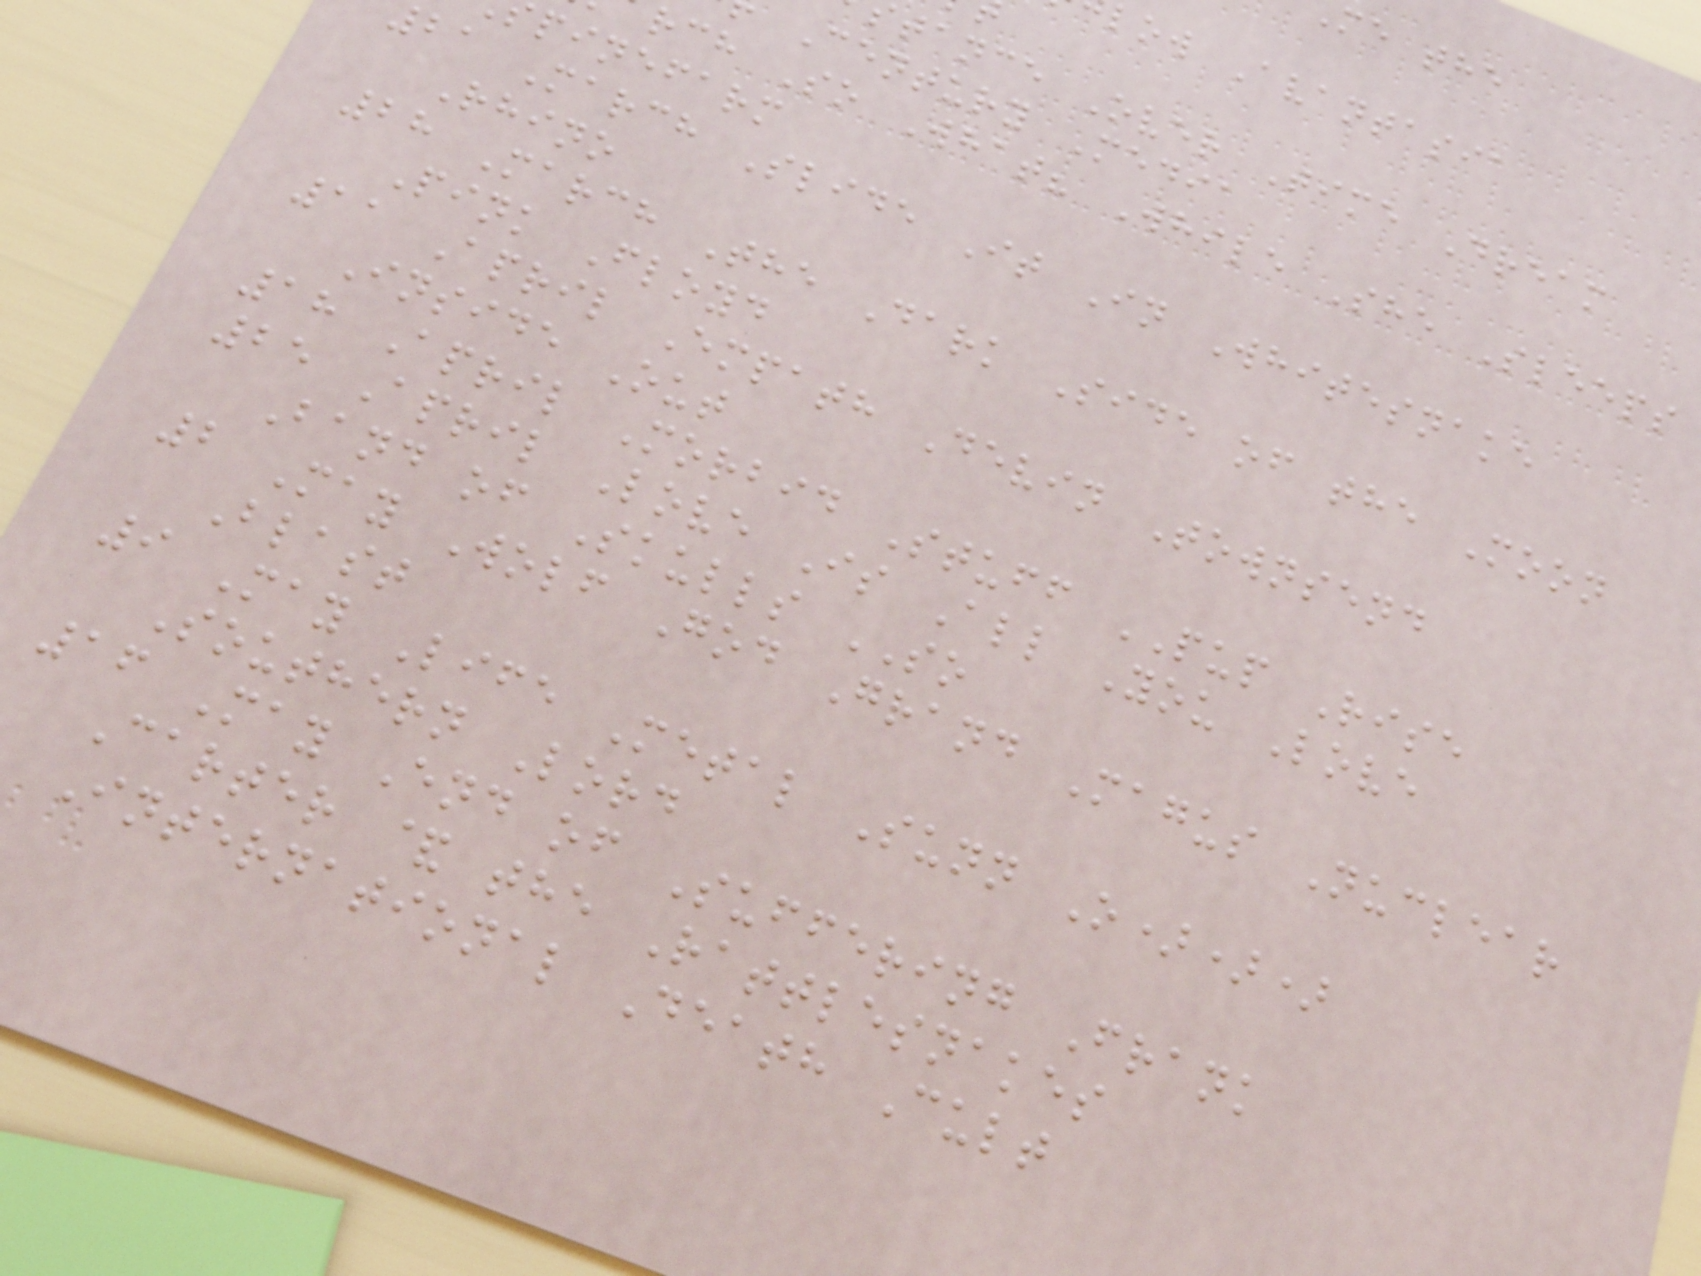low Avantasia
tance Over Time Dream
Century Media
rch So What? While She Sleeps
pinefarm
21 March Slide It In Whitesnake
Rhino
28 March The Dark Side of the Moon
Pink Floyd
11 April Empath Devin Townsend
Inside Out
18 April Morbid Stuff PUP Rise
25 April Love Is All You Love
Band of Skulls SO
2 May Wolf God Grand Magus Nuclear
Blast
9 May Life Metal Sunn O)))
Southern Lord
16 May End of Suffering Frank
Carter & the Rattlesnakes
International Death Cult
